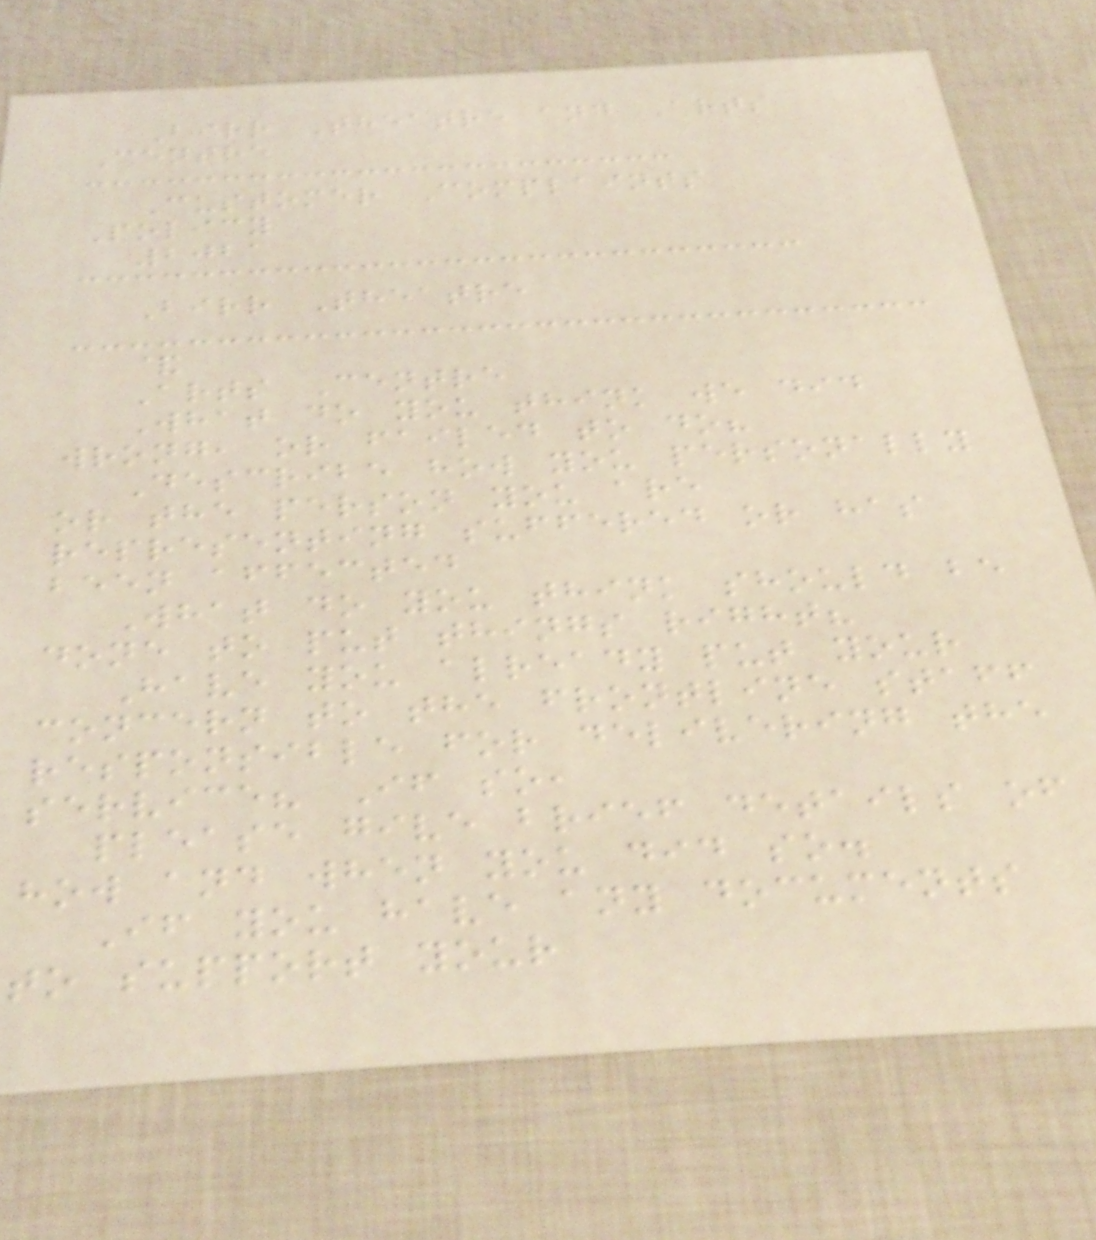Birr Theatre and Arts
Centre
Customer Complaints
Policy
2021
Birr Theatre
&
Arts Centre
What do you think we did
wrong, or failed to do?
Describe how you personally
or the person you are
representing suffered or has
been affected
What do you think should be
done to put things right?
Have you already put your
concern to the frontline staff
responsible for delivering the
service? If so,
please give brief details of
how and when you did so.
If you have any documents
to support your
